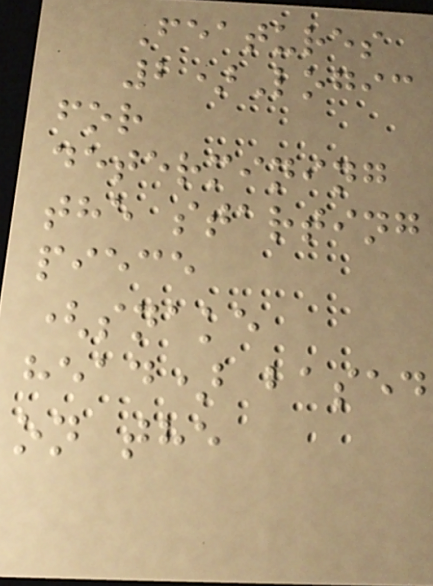Features
2)Logic
for
determining
the starting
piece
(snake
head) based
on the
